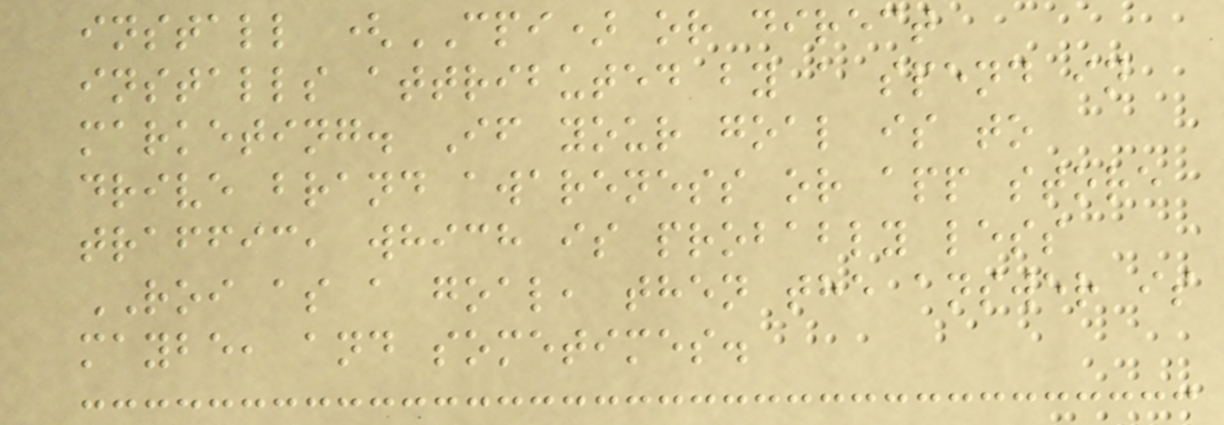install (CPI) or direct
installs attributed by a spend in
marketing. If your goal is to
drive brand awareness or app store
traffic, which is probably less
ROI as a goal, then the answer is
maybe, and sometimes.
